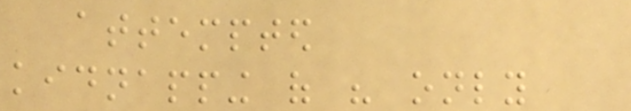attempted
kidnapping of his only
